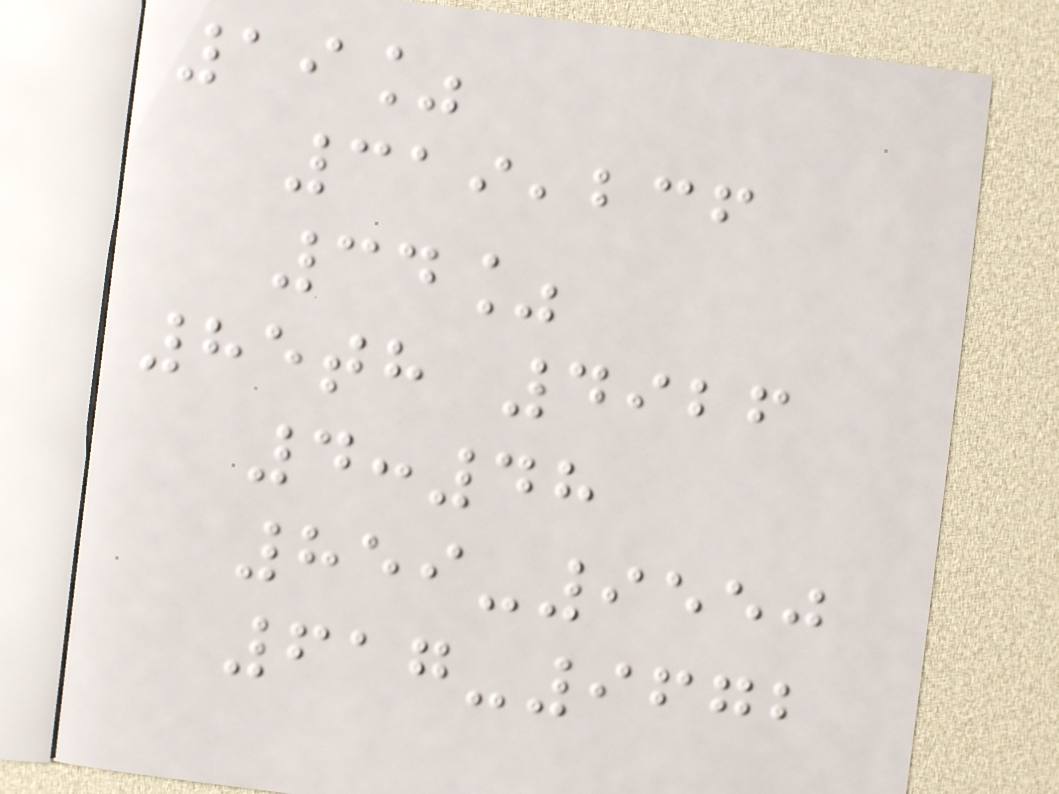19%
319,236
34%
85th 4926
4:48
859-9550
617-9672
